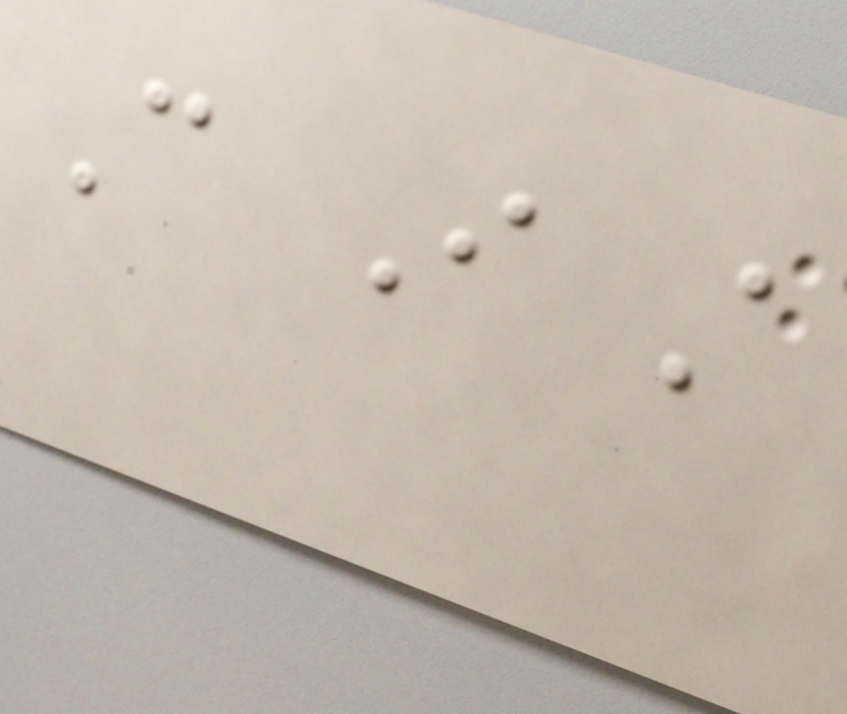Can I still
